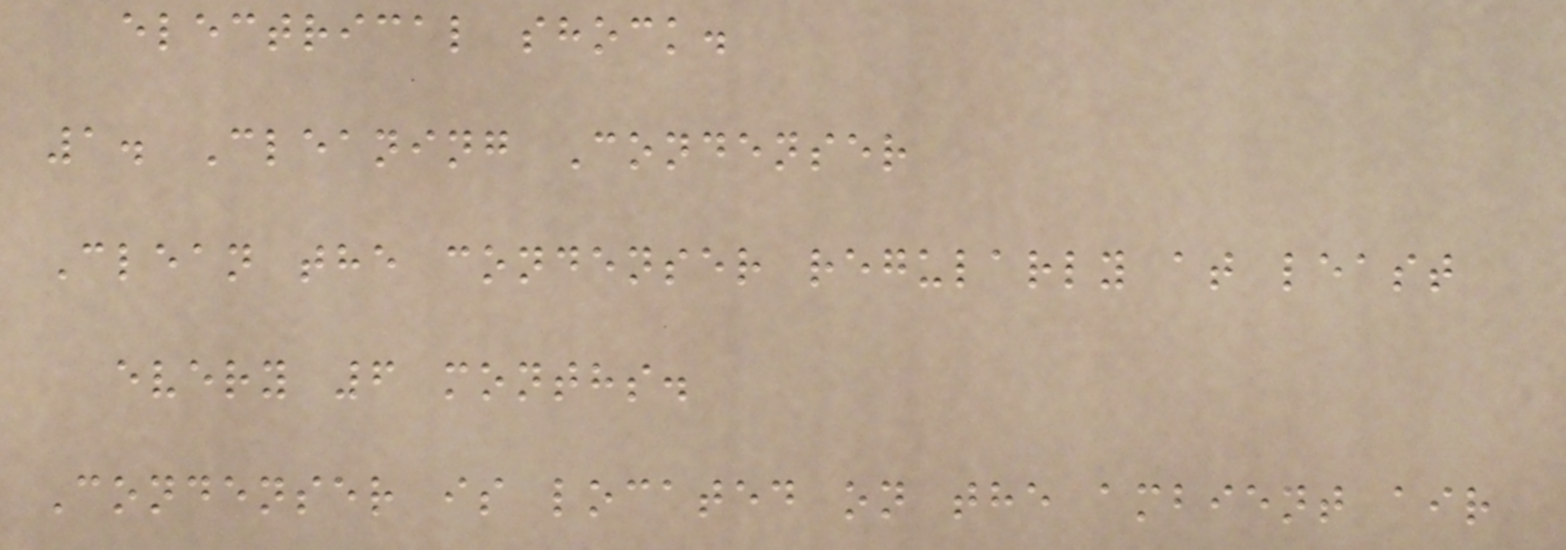electrical shock.
1. Cleaning Condenser
Clean the condenser regularly at least
every 6 months.
Condenser is located on the ambient air
